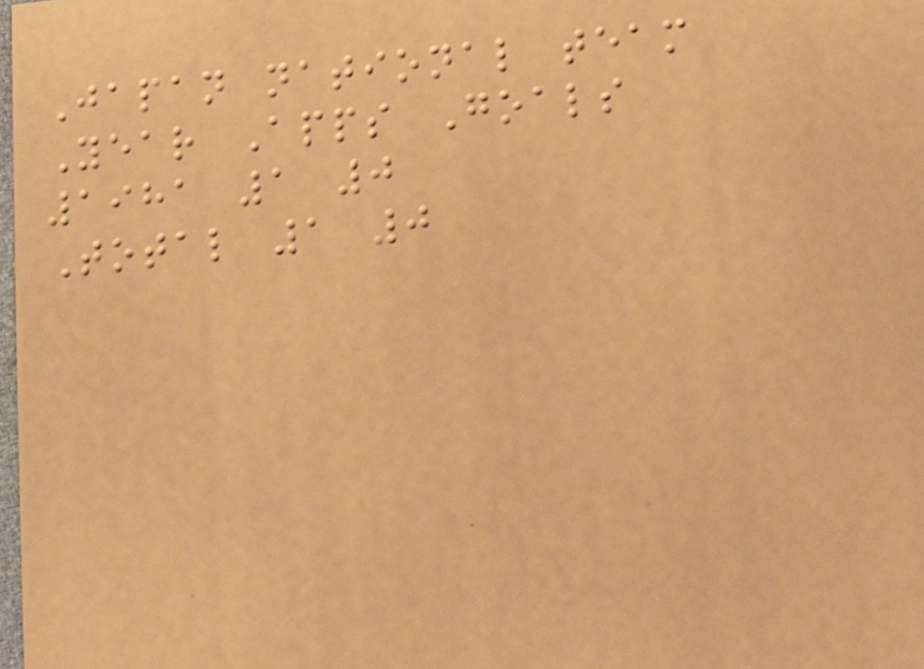Japan national team
Year Apps Goals
1981 1 0
Total 1 0
